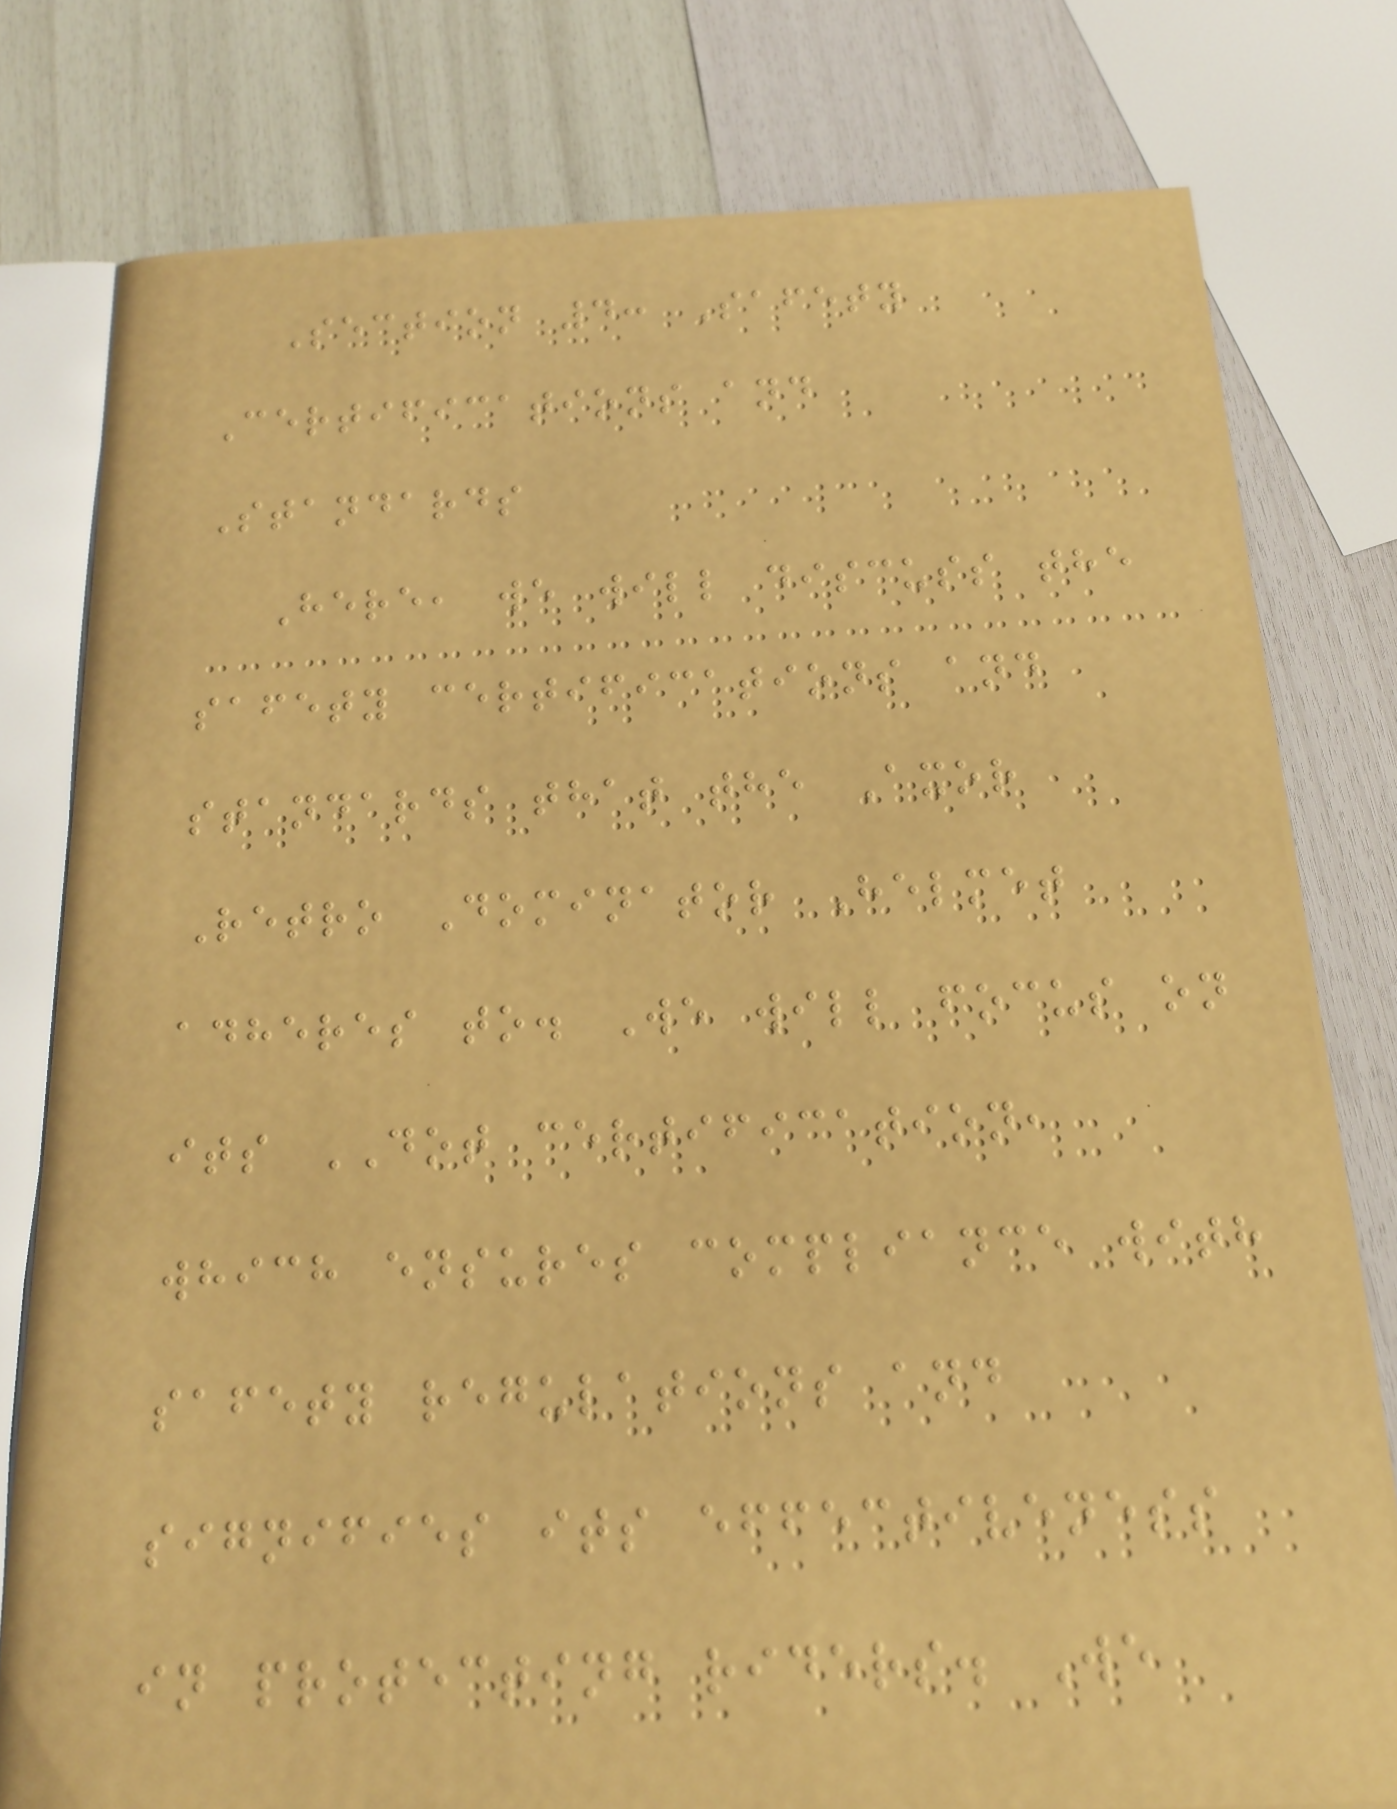Section 4: Safety
Certifications and
Standards
Here, we will discuss the
safety certifications and
standards that the Axor
Retro Dominator Helmet
adheres to. We will focus on
its DOT certification,
which ensures compliance with
safety regulations and
signifies its effectiveness
in protecting riders. We
